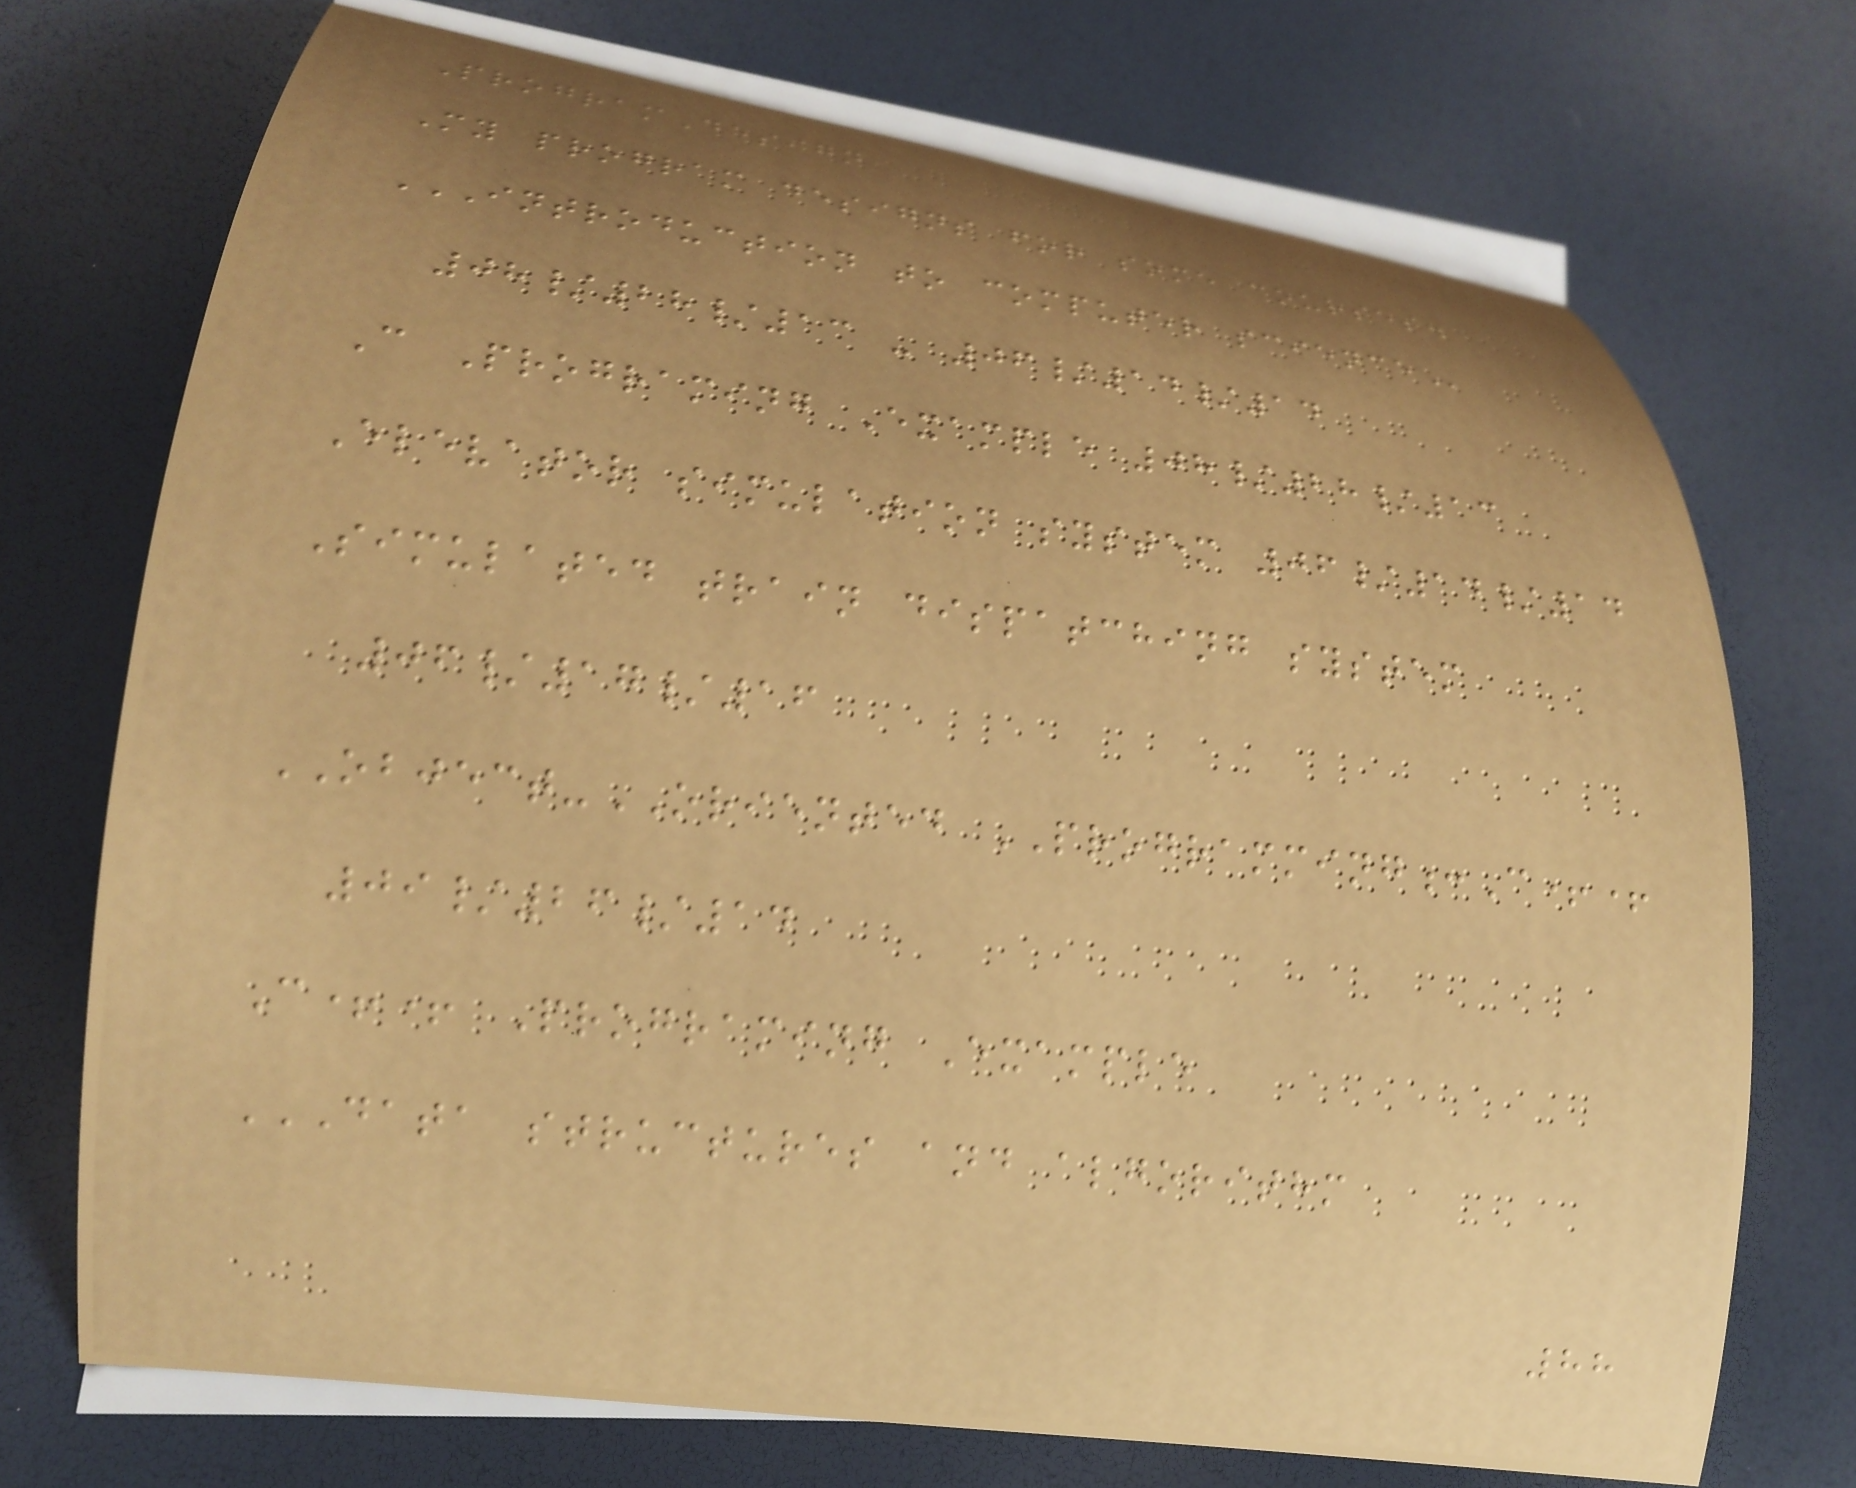ProgramDesign
My program designs for some courses.
INTRODUCTION TO COMPUTER SCIENCE
08/28/13 - 06/14/14
C Programing Example 08/28/13
Elevator simulation system 06/14/14
Simulated train dispatching system
06/17/16
OBJECT-ORIENTED PROGRAMMING:C++
09/26/14
C++ Programing Example
DATA STRUCTURES AND ALGORITHM
88
